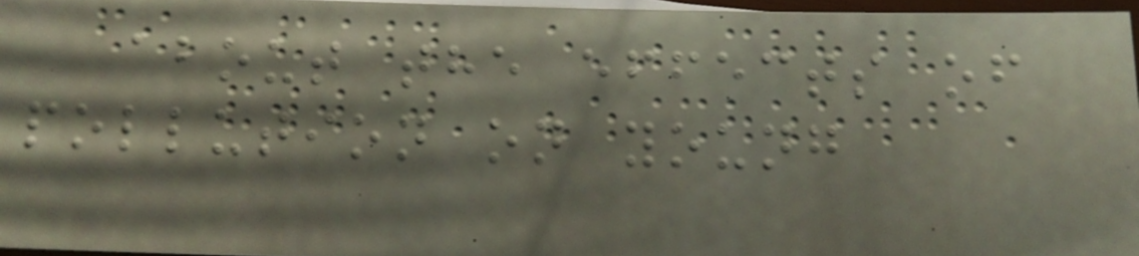about the effects of
pollution on young
